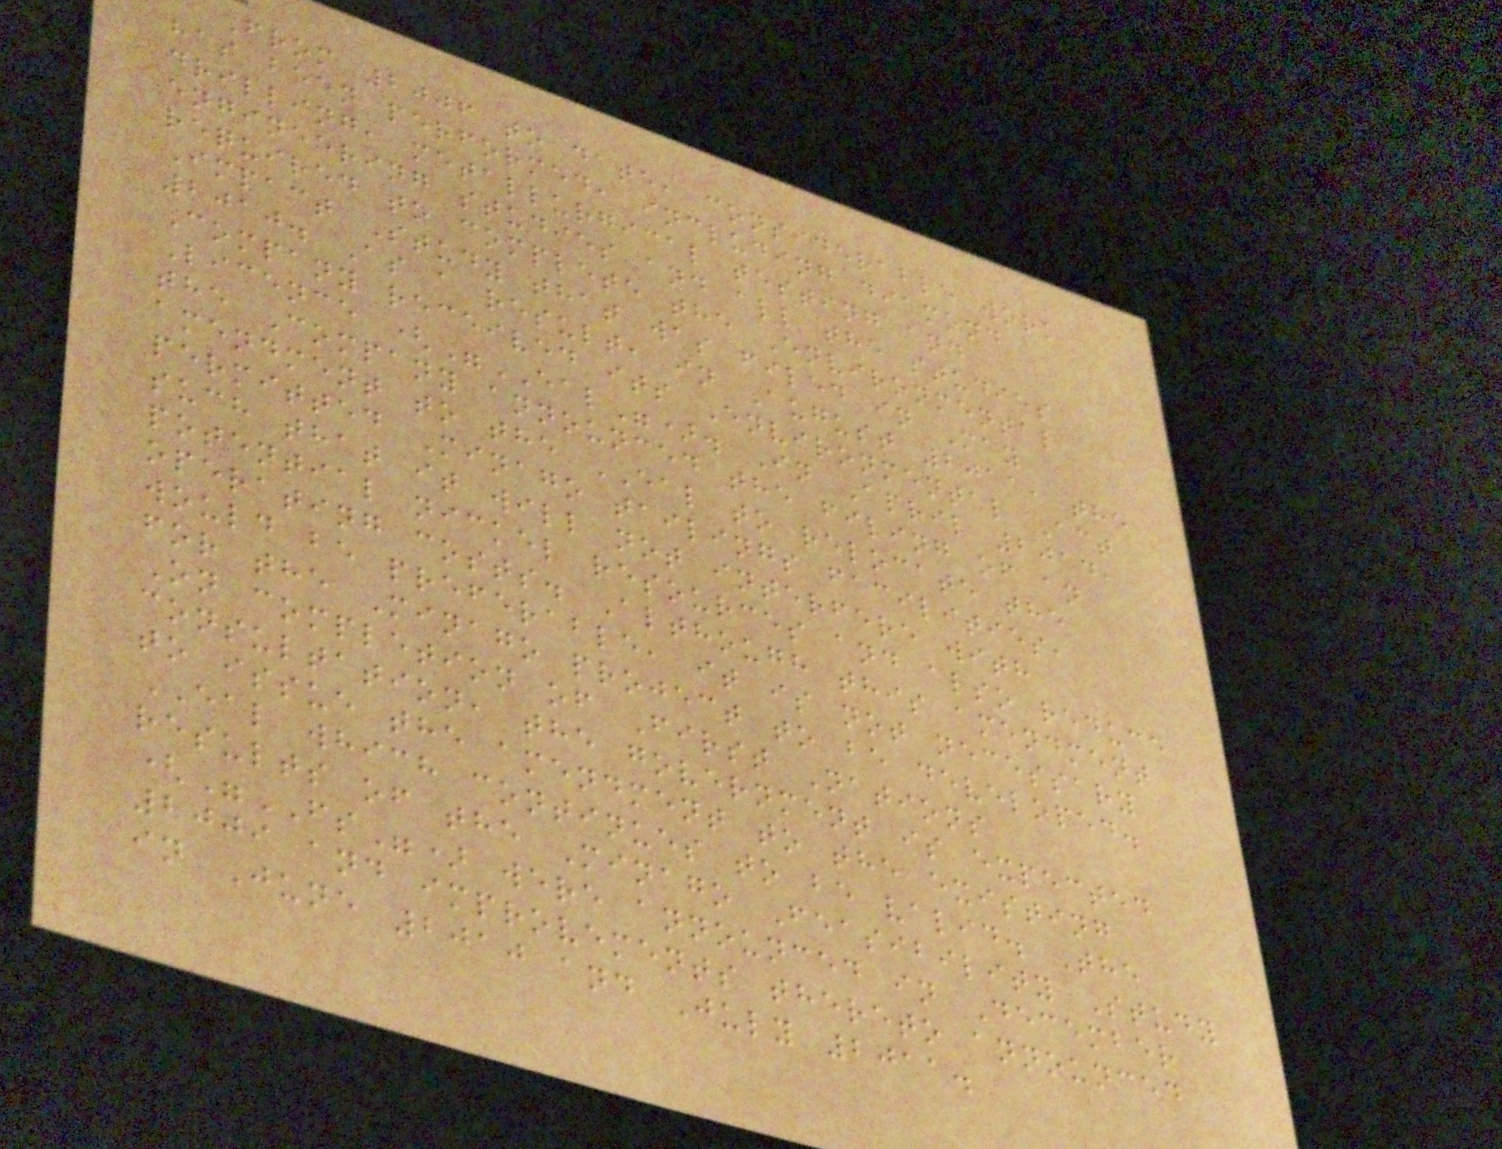From 2006 to date, considerable work
has been performed, including diamond
drilling, metallurgical testing and
engineering studies and all the studies
required to complete the Environmental
Impact Study that was filed in May
2010. As a result, in August 2011, the
Company received its Environmental Act
Licence ("EAL"). In April 2014,
the Company announced the filing of an
amendment to the EAL to relocate the
permitted Minago tailings facilities,
such that it will not interfere with
potential nickel resources and also reduce
operating costs. Although this amendment
would be preferable, it is not necessary
for the Minago project to be developed.
On completion of First Nations
consultation, the government is expected
to issue the amendment to the existing
EAL which continues to be valid. The
results of the Minago Feasibility Study
("FS") were announced in December
2009 and improvements thereto announced
in June 2010 and July 2011.
